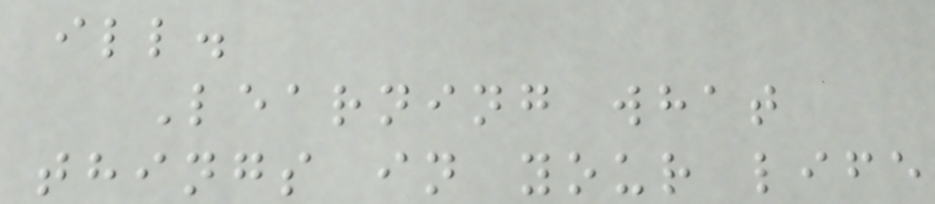ill.
Learning what
things in your life
